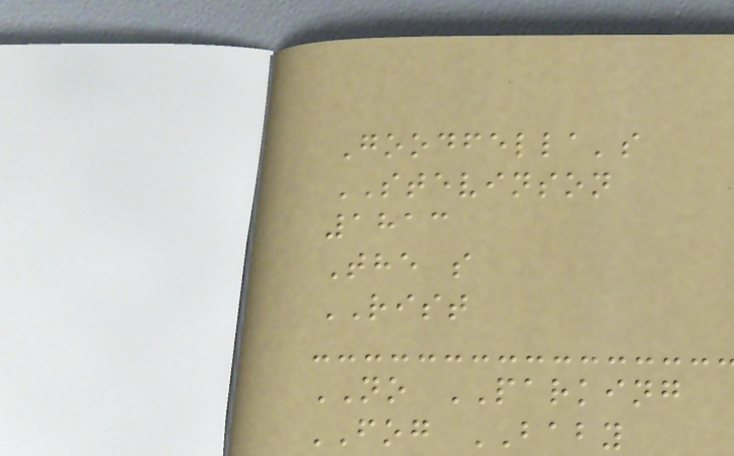Goodfella's
STEVINSON
1813
The s
RIST
NO PARKING
FOG BABY
